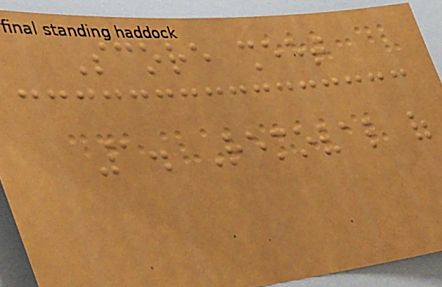Score sheet
1. Removal of
